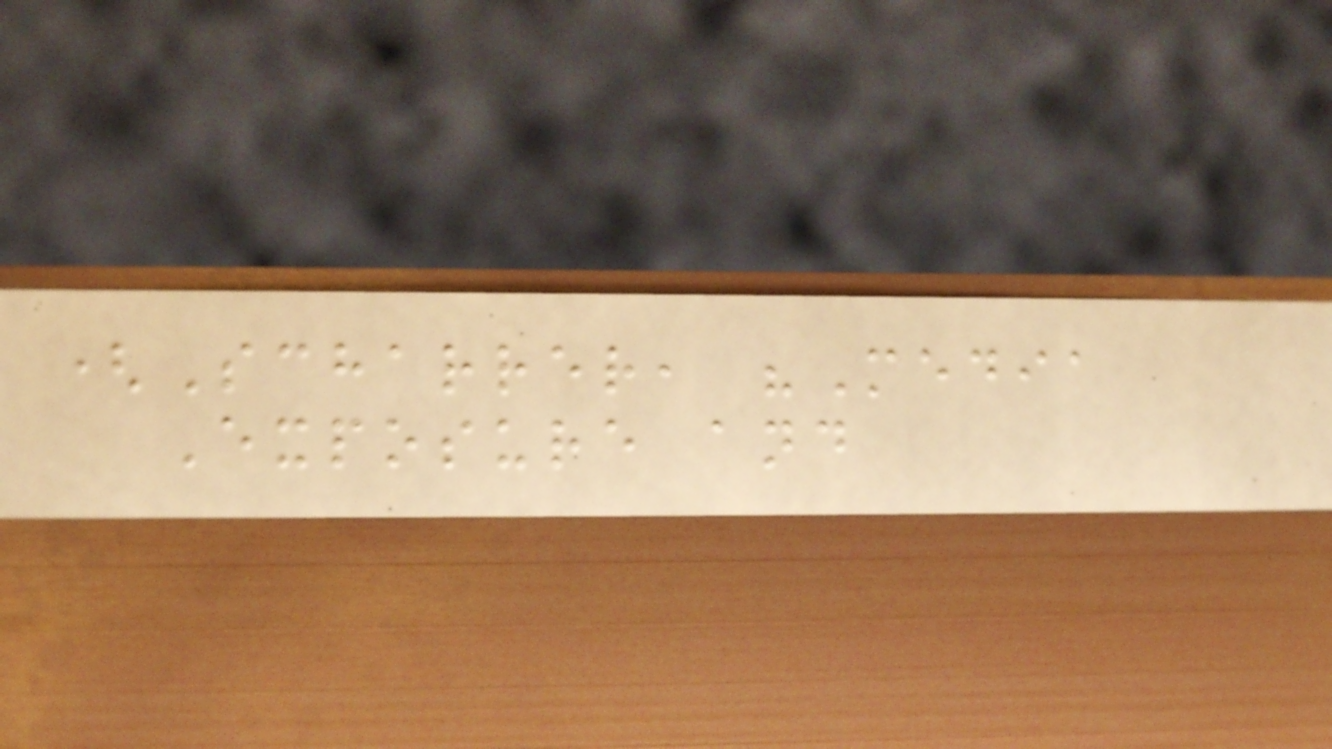(Scharrer, "Media
Exposure and
